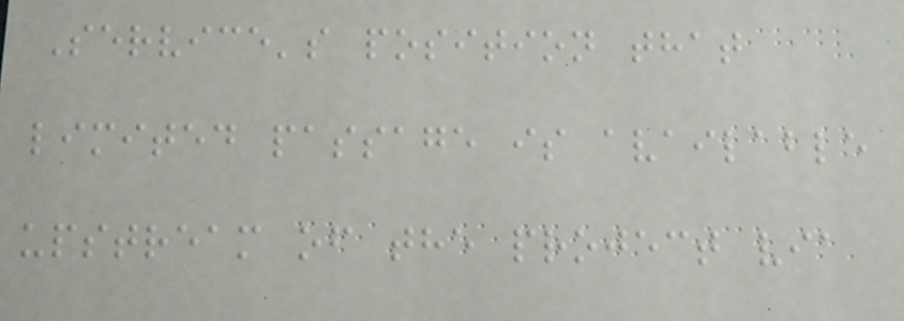Service's position that
limited passage is available
upstream of the project via
